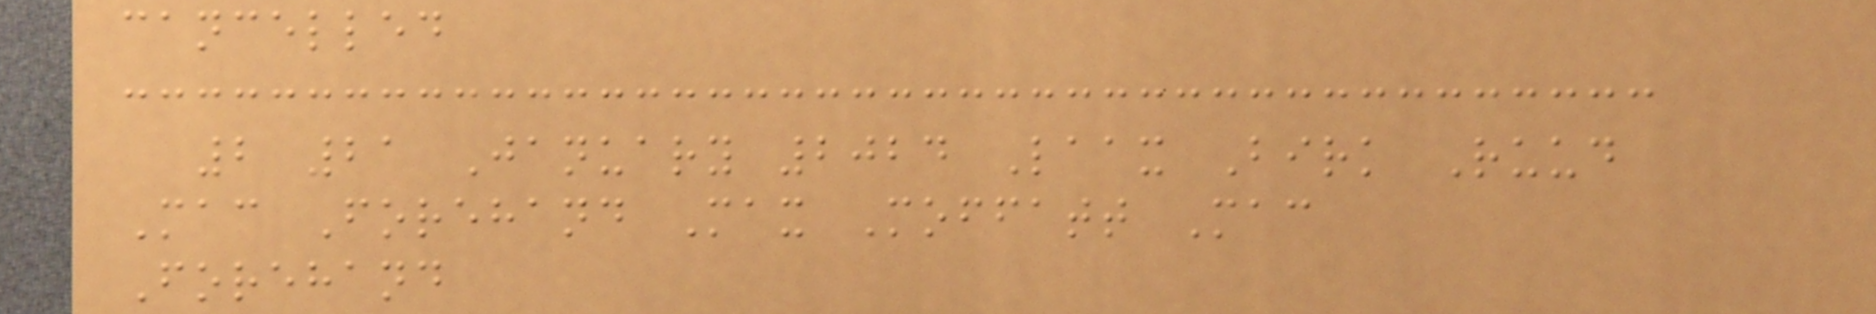cancelled
2 21 January 2024 Laax Birk Ruud
Mac Forehand Max Moffatt Mac
Forehand
